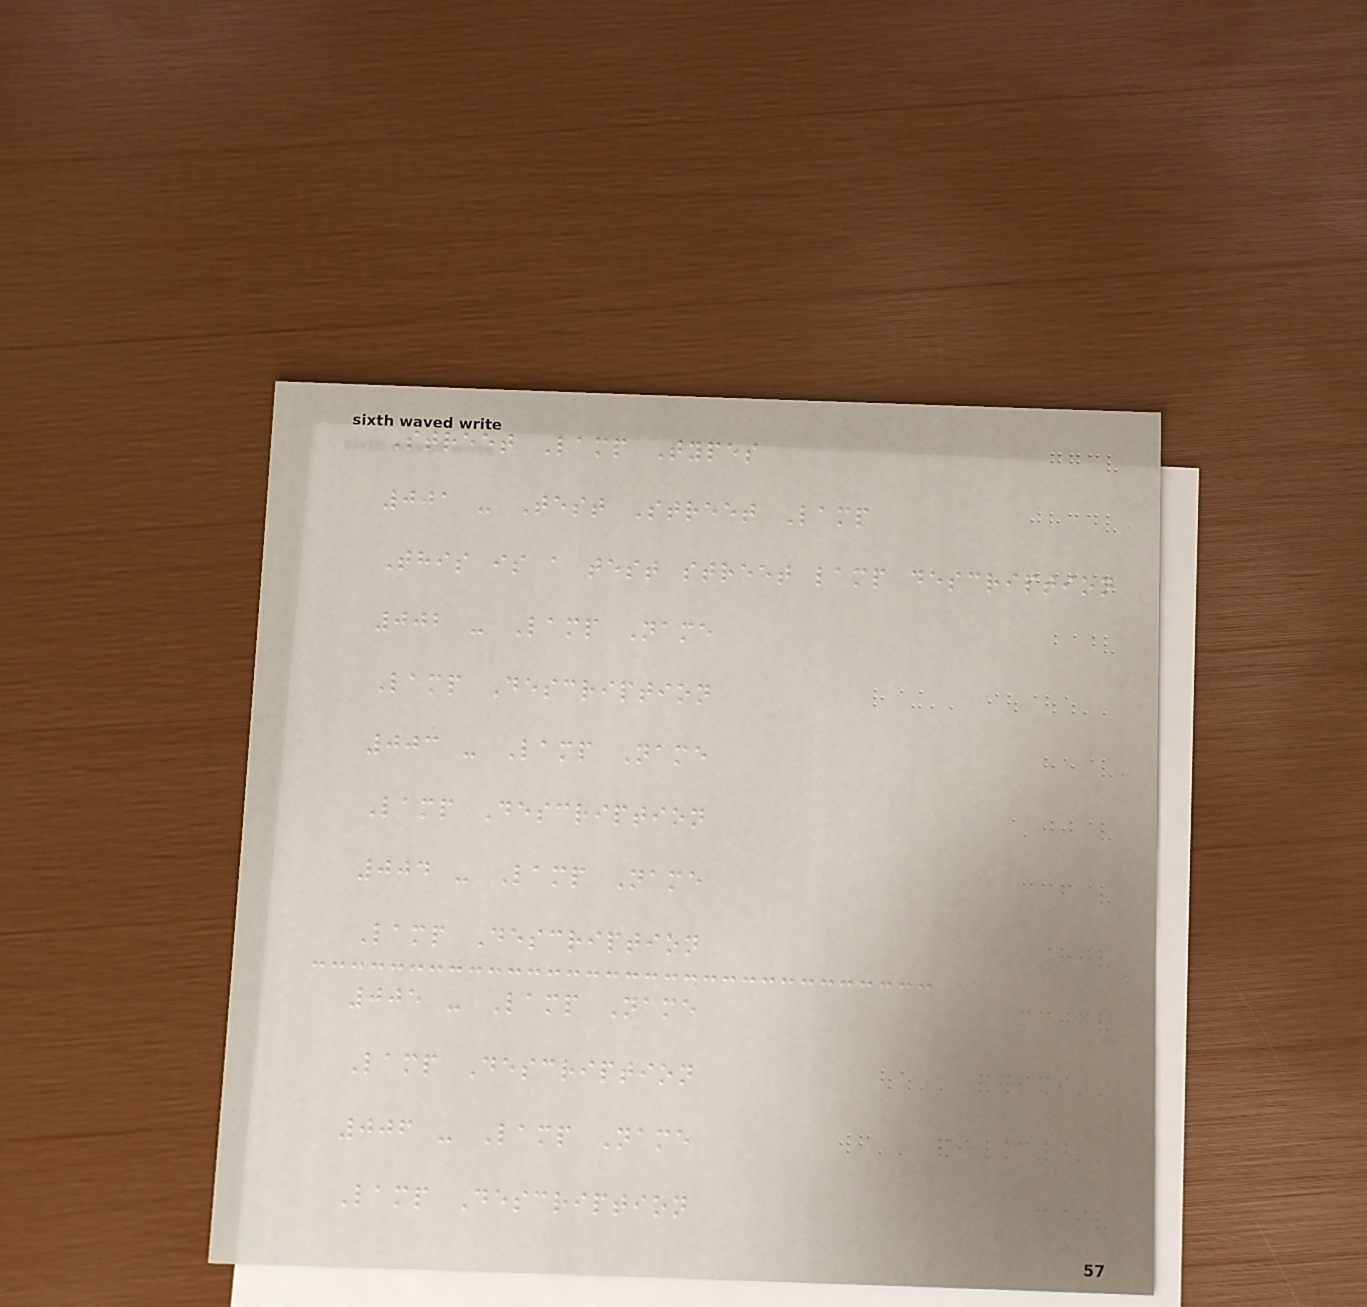Street Lamp Types
001 - Test Street Lamp
This is a test street lamp description
002 - Lamp Name
Lamp Description
003 - Lamp Name
Lamp Description
004 - Lamp Name
Lamp Description
005 - Lamp Name
Lamp Description
006 - Lamp Name
Lamp Description
